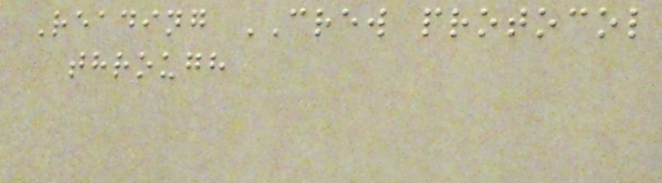Reading CREW protocol
through
